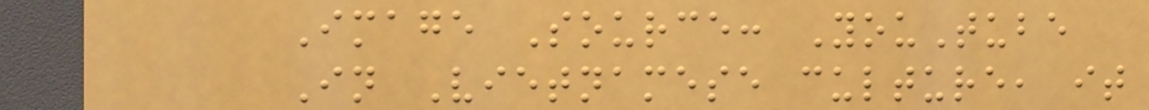Image Source: YouTube
In Vietnamese culture, it
